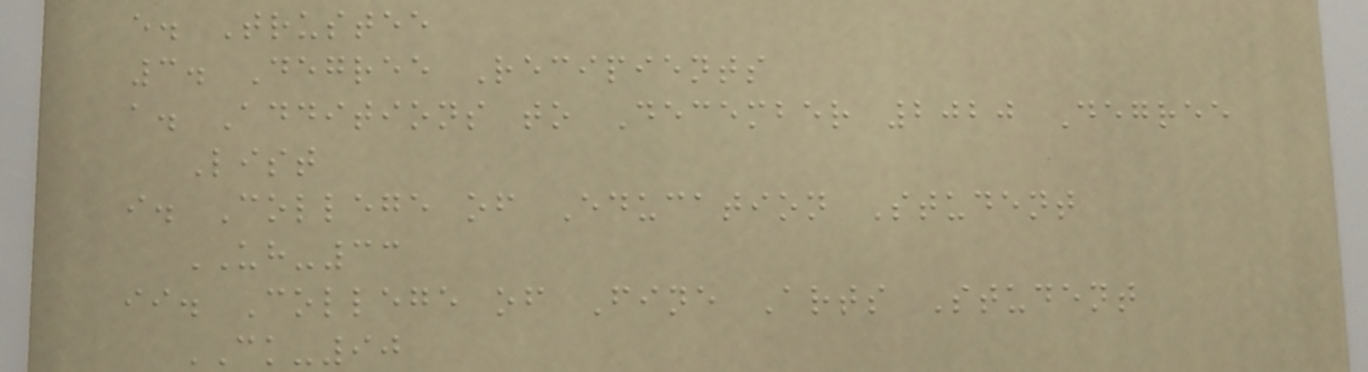e. Trustee
3. Degree Recipients
a. Additions to December 2020 Degree
List
i. College of Education Student
UH-33
ii. College of Fine Arts Student
CK-90
